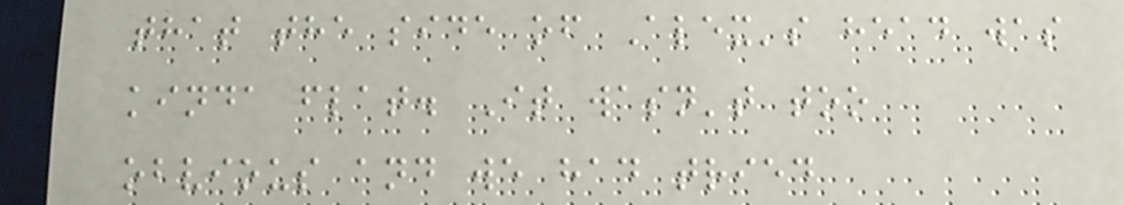that the side of Alex's head was
kinda flat. It wasn't too
obvious and we had tried
